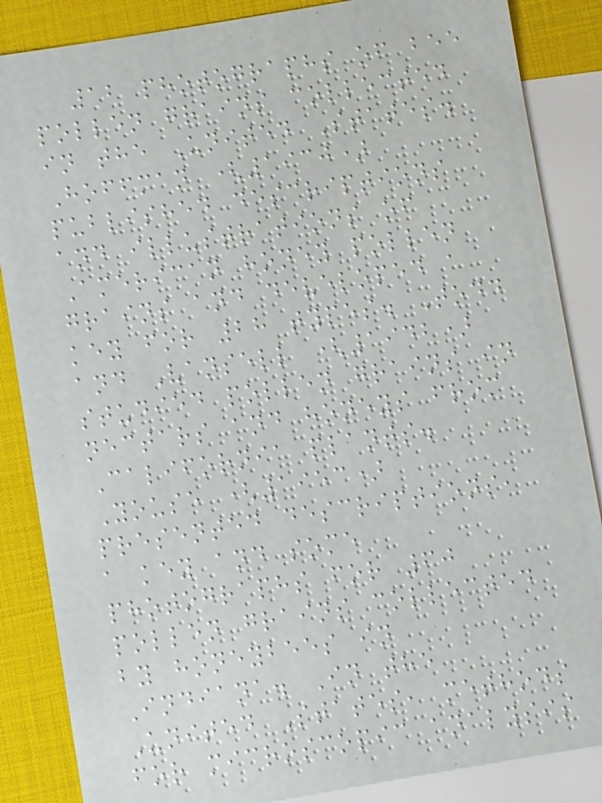12 photographs of bee
pollen grains collected
in the United States.
Hoffman (1930)
published descriptions
and illustrations of
American honey pollen
grains and developed a
key for 28 types. Todd
and Vansell (1942)
studied pollen grains in
nectars and honeys from
California plants.
Youse (1953)
presented descriptions,
a key and some
photographs for 60
pollen grains collected
by honeybees in
Indiana. In the
United States, methods
for microscopic analysis
